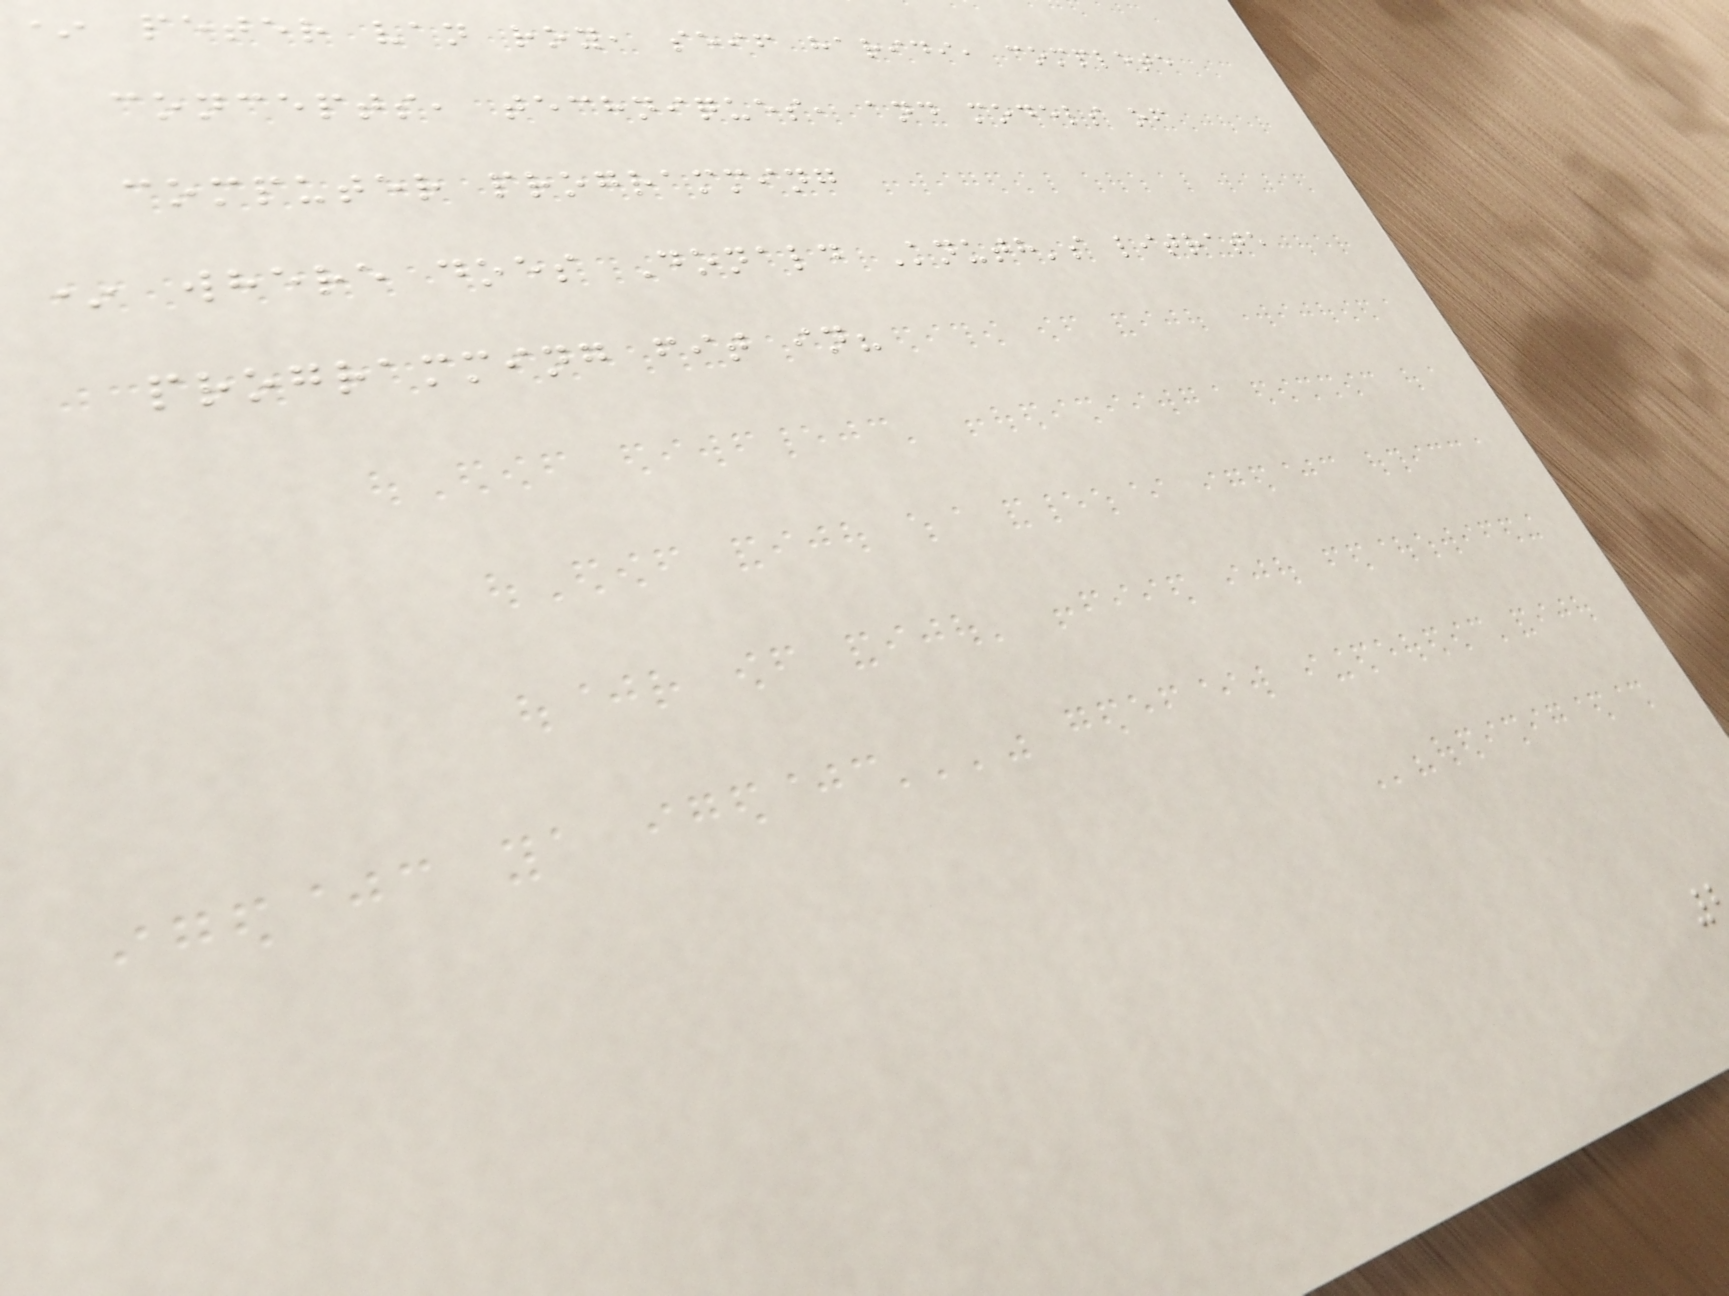* peter van roy, seif haridi, complete
concepts, techniques, and models of
computer programming
* where does Donald Knuth's litrate
programming fit in?
